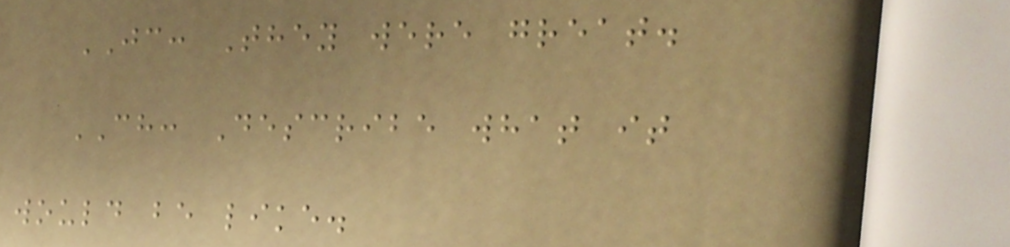JC: They were great.
CH: Describe what it
would be like.
